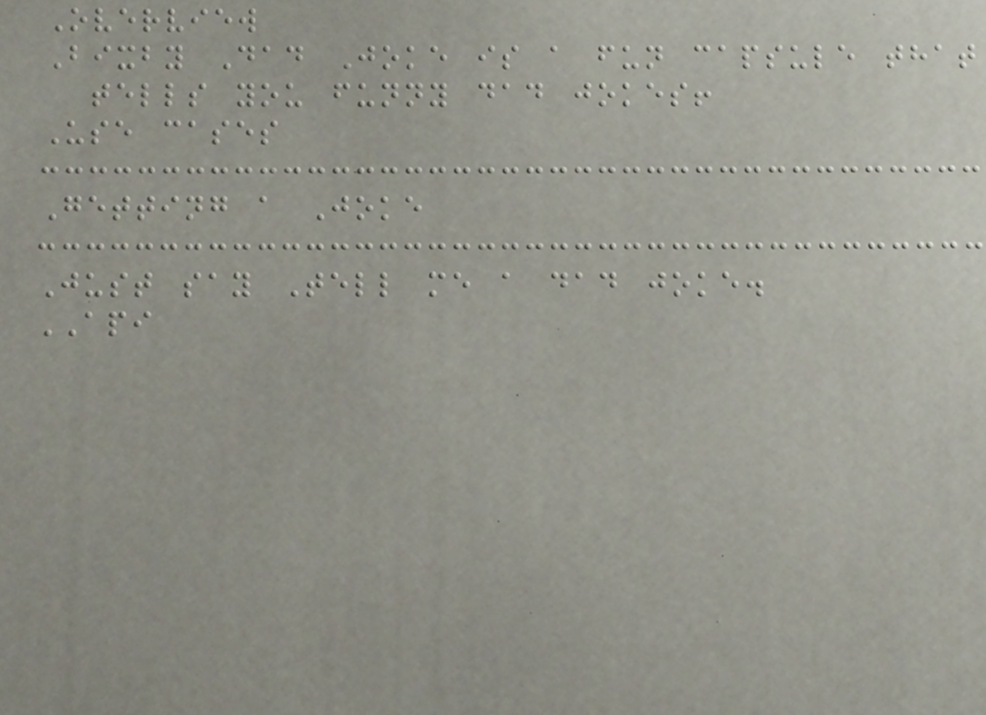Overview
Bixby Dad Joke is a fun capsule that
tells you funny dad jokes!
Use cases
Getting a Joke
Just say Tell me a dad joke.
API
